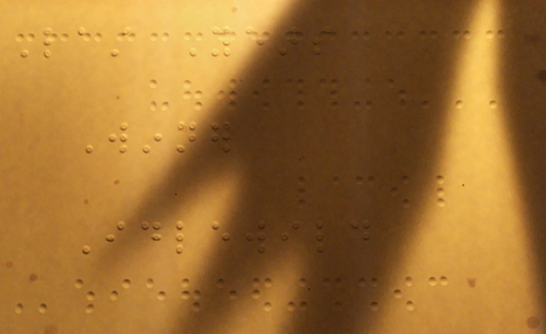Last Years
Winner
Idlewild
